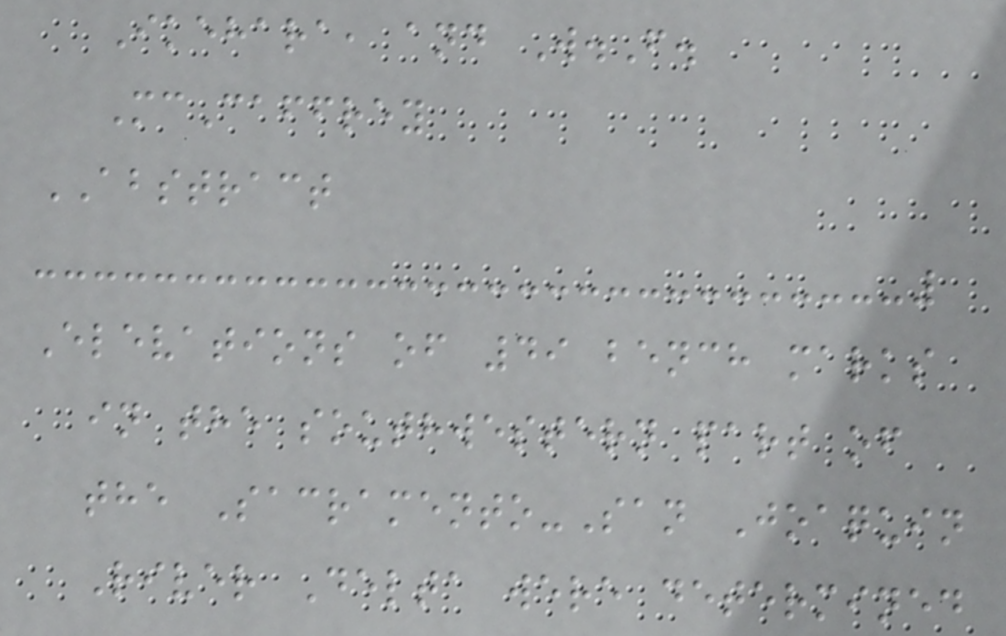Ikehara, and W.F.
McCaffrey
ABSTRACT
Elevations of 49 bench marks
in the southwestern part of
the Sacramento-San Joaquin
River Delta were determined
